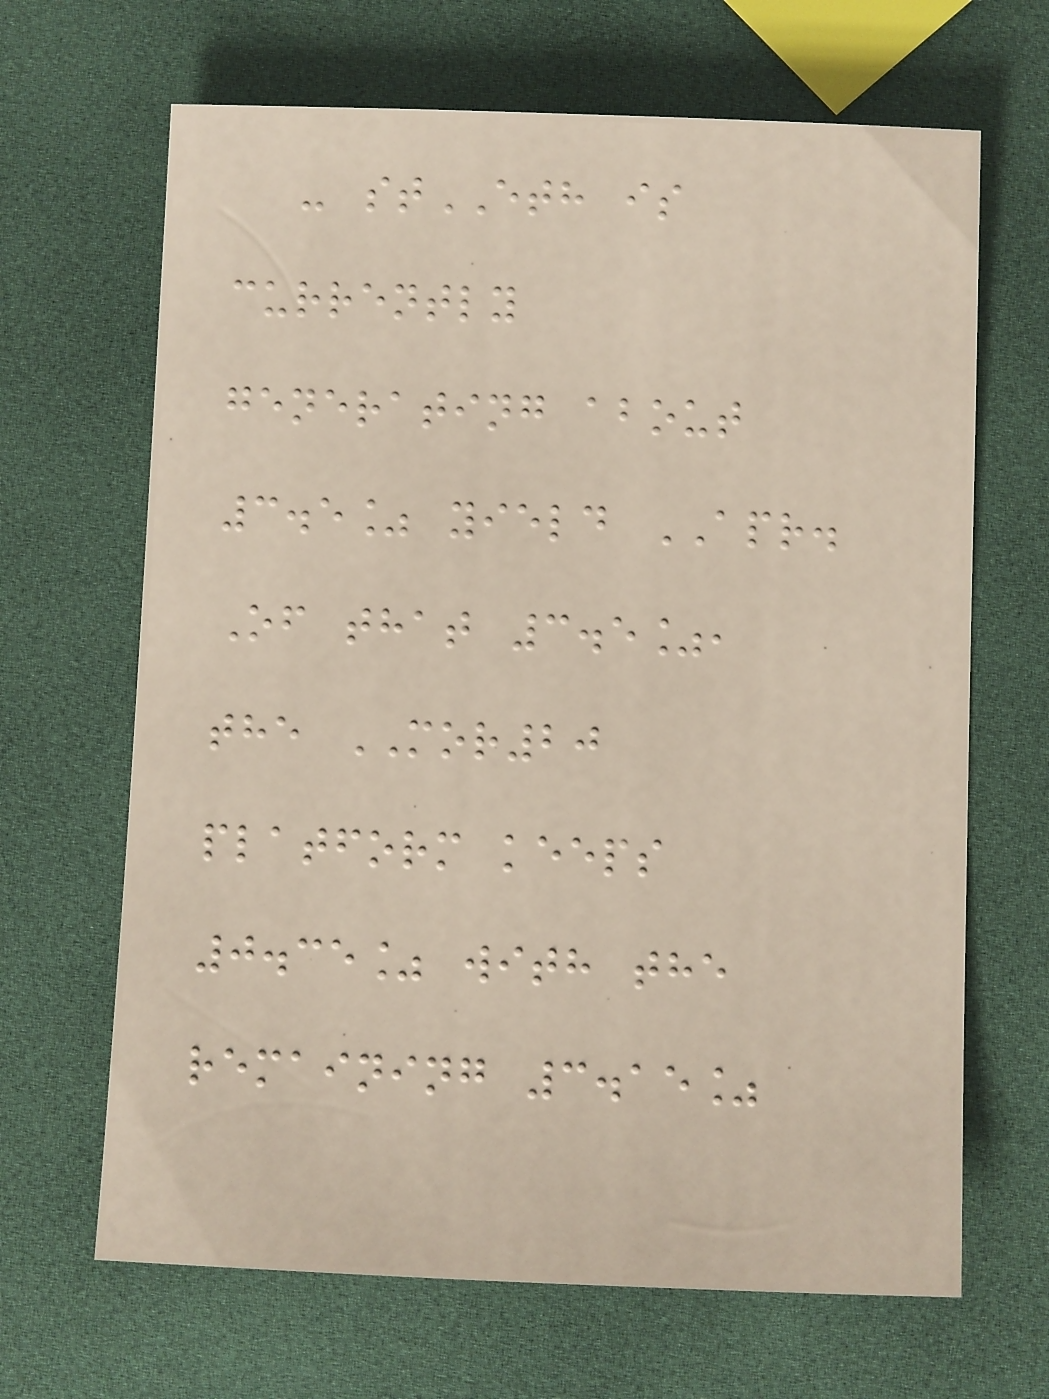- stETH is
currently
generating about
3.5% yield APR.
Of that 3.5%,
the MOR20
platform keeps
0.35% with the
remaining 3.15%
